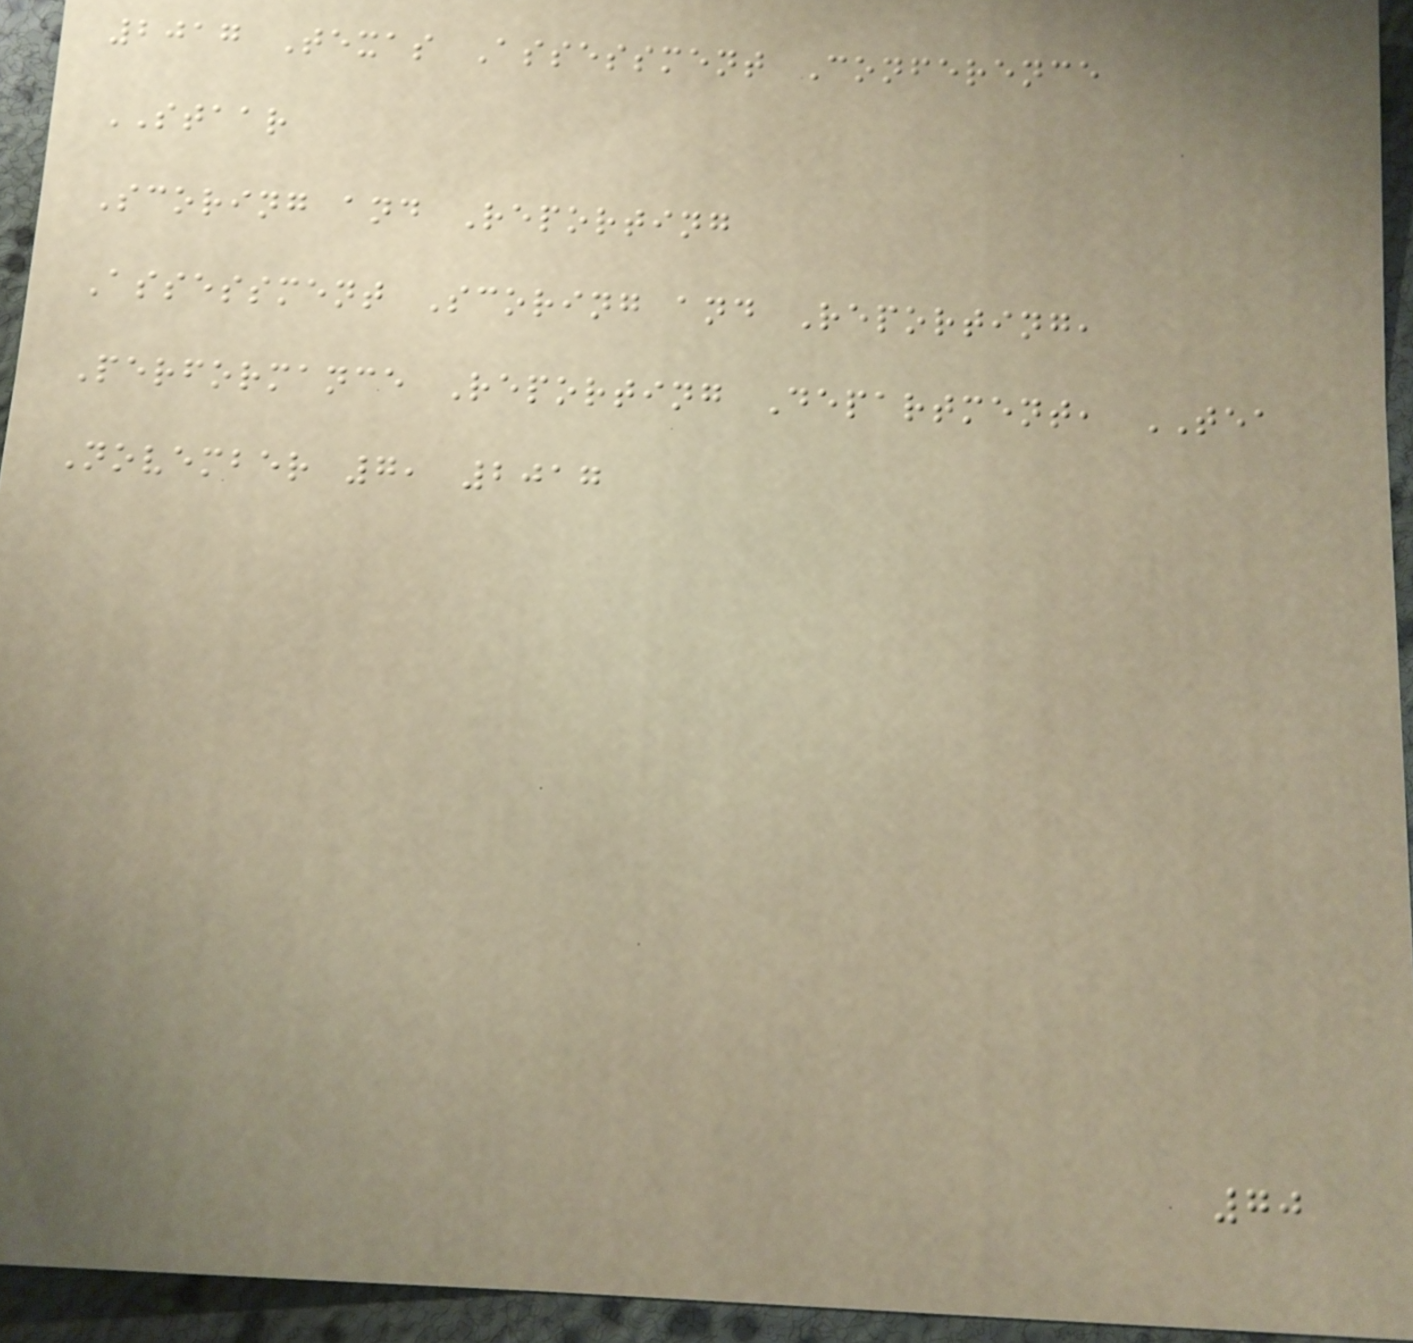2017 Texas Assessment Conference
STAAR
Scoring and Reporting
Assessment Scoring and Reporting,
Performance Reporting Department, TEA
November 7, 2017
70
